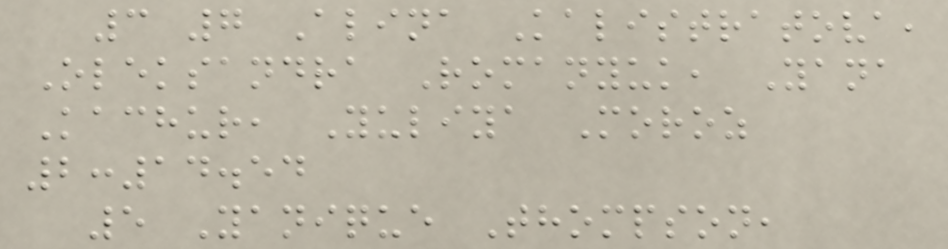3 7 Alina Kalistratova,
Oleksandra Romanyuk, Yana
Kachur, Yuliya Moroz
2:14.54
5 Yanique Thompson,
